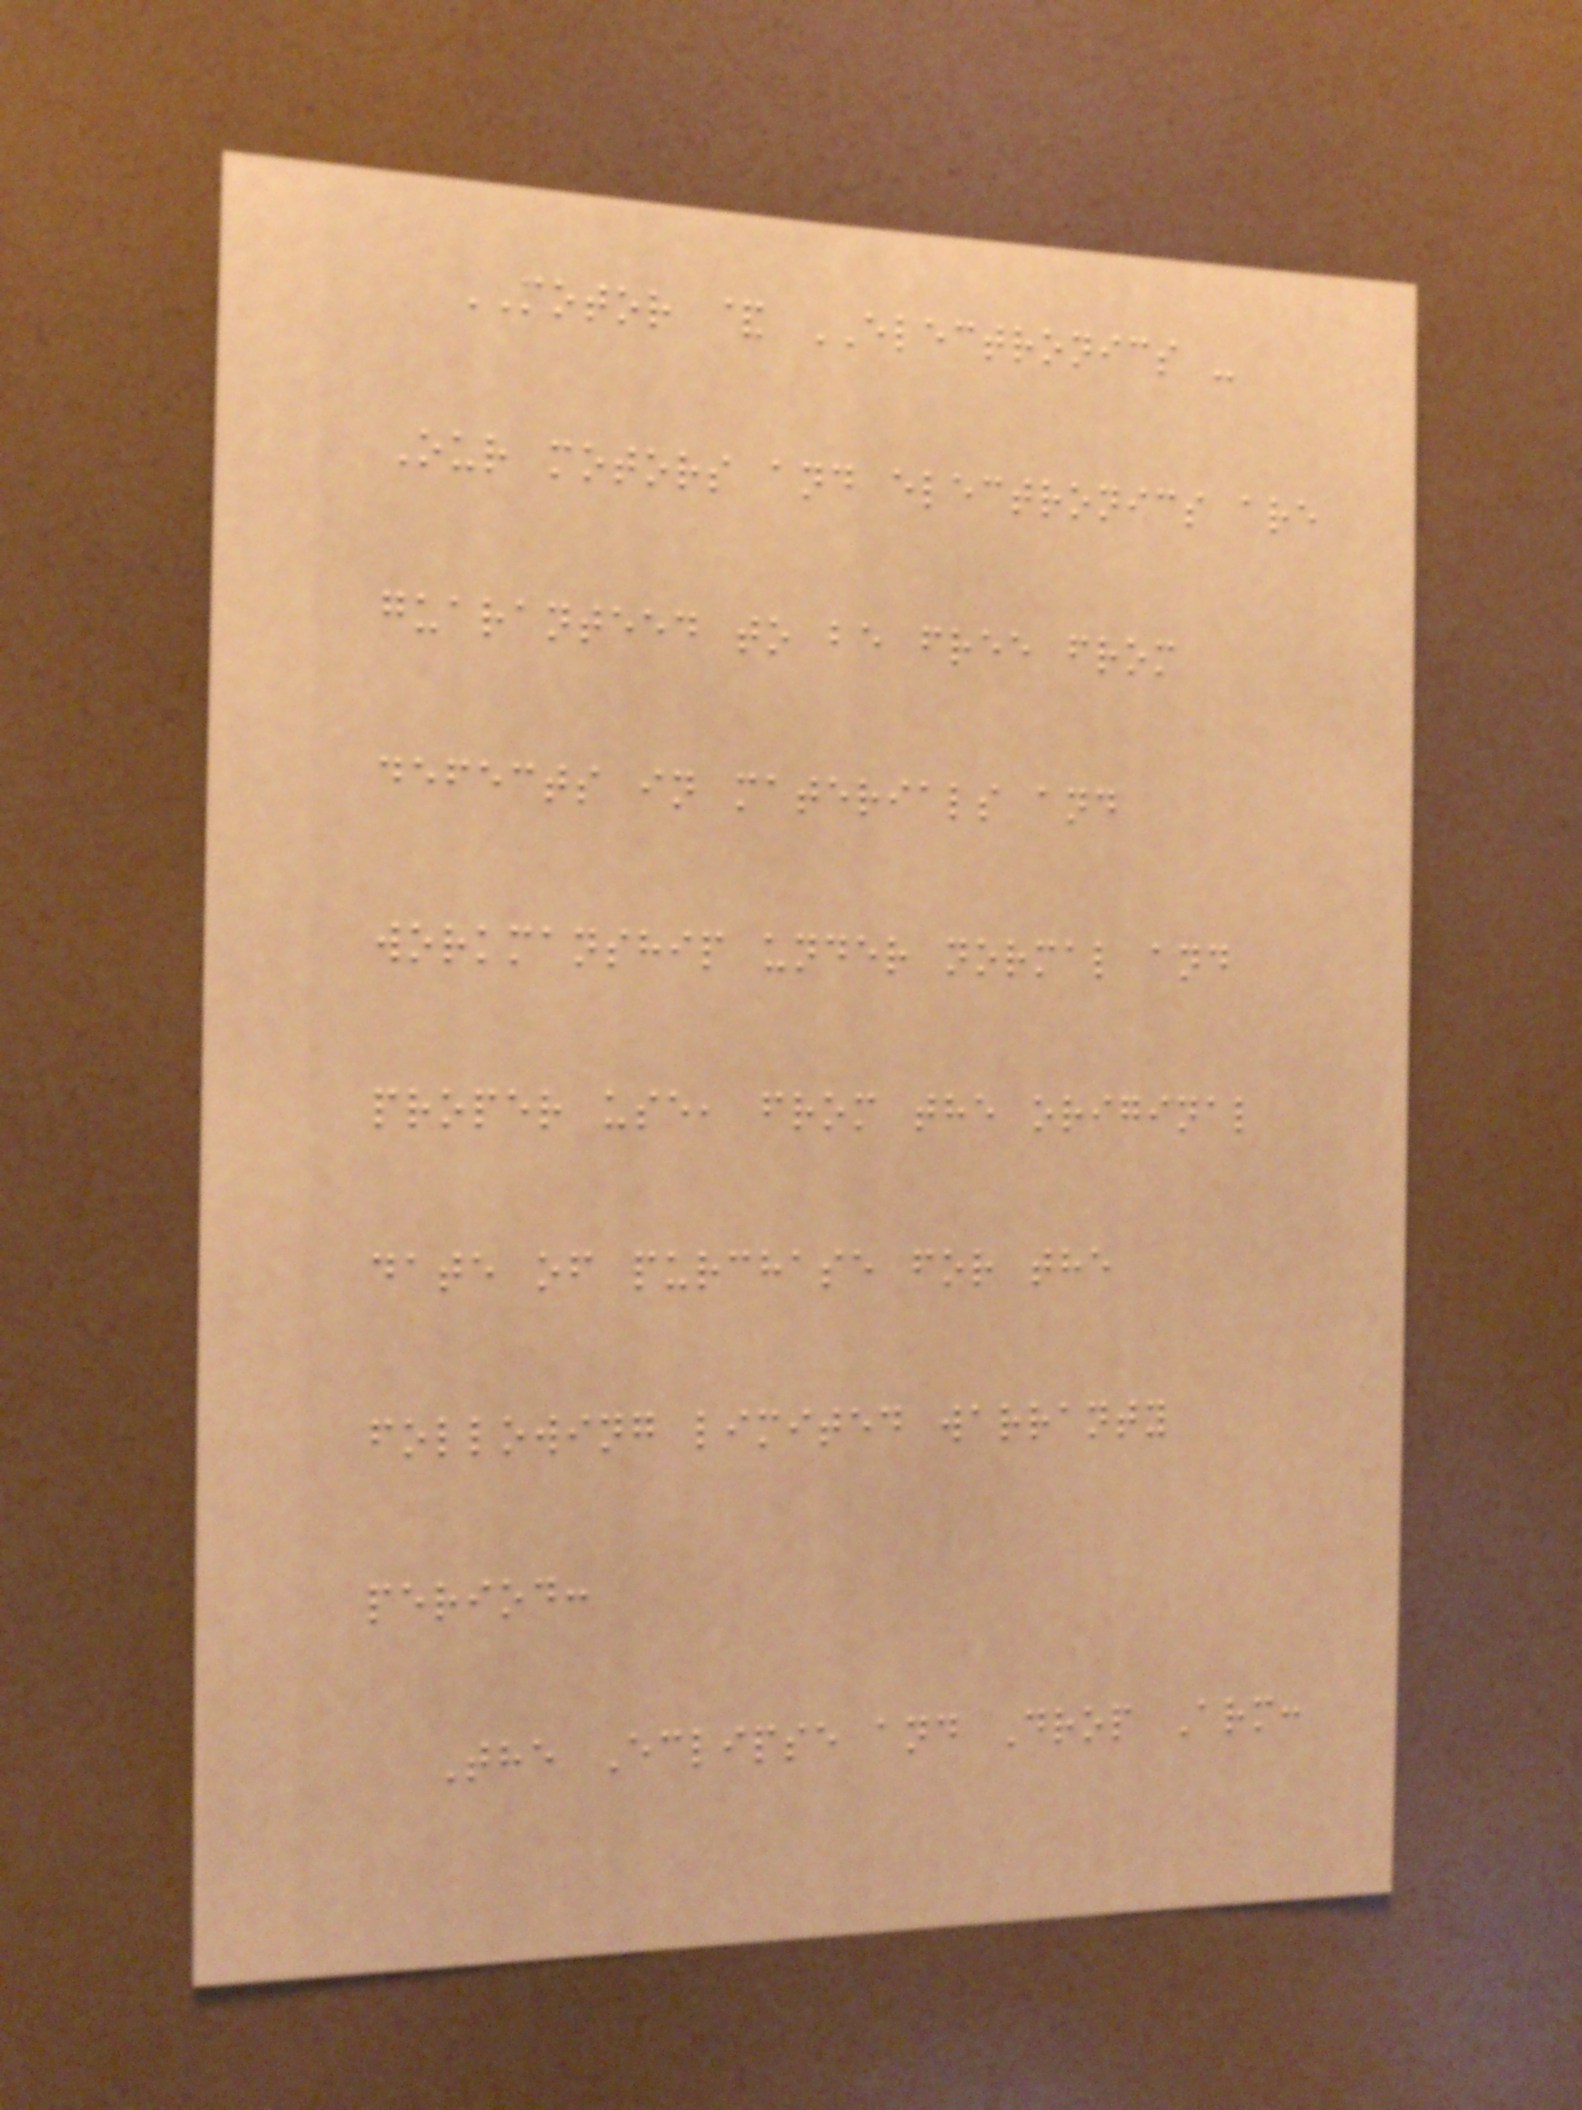MOTOR & ELECTRONICS -
Our motors and electronics are
guaranteed to be free from
defects in materials and
workmanship under normal and
proper use, from the original
date of purchase for the
following limited warranty
period:
The Eclipse and Drop Arm:
